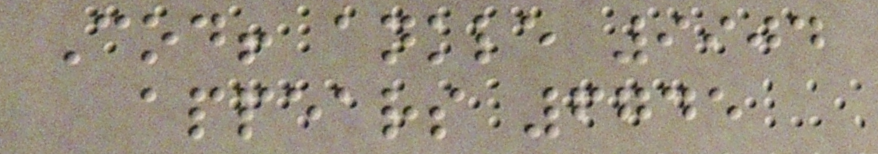Cod! ankle 9904
appears 6745
